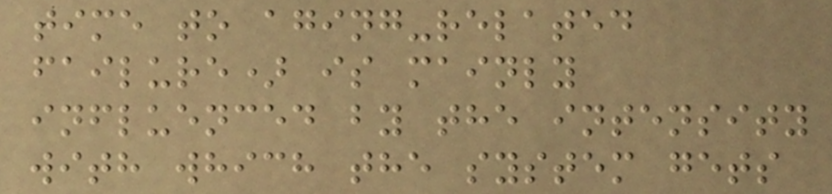time to aging-related
failure) is mainly
influenced by the intensity
with which the system gets
